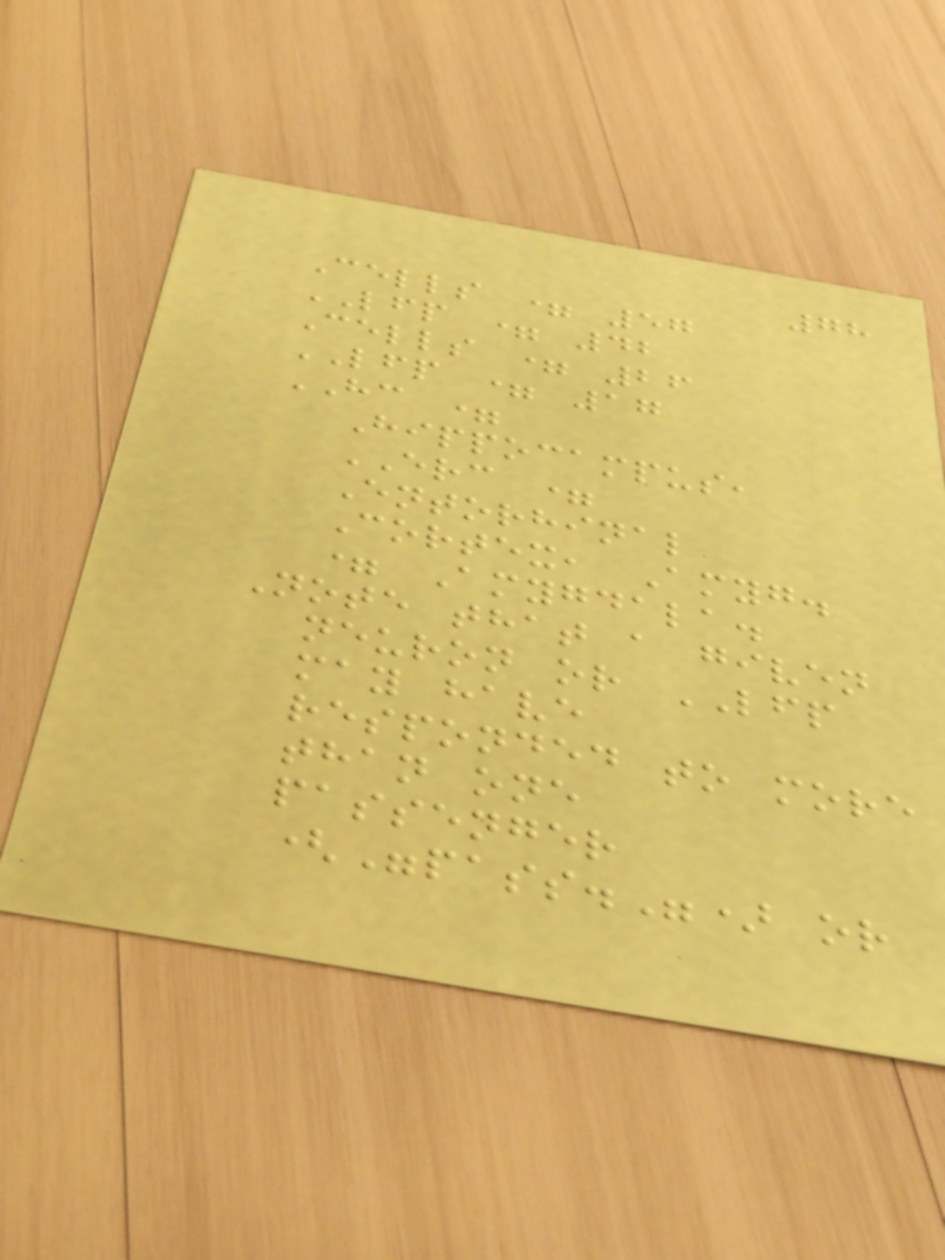78
Cells = 57
LFP = 42
Cells = 26
LFP = 17
HC =
Hippocampus,
ERC =
Entorhinal
Cortex, Amyg.
= Amygdala.
Note that a given
neuron or LFP
may have
responded to more
than one
passenger
("pass.") or
